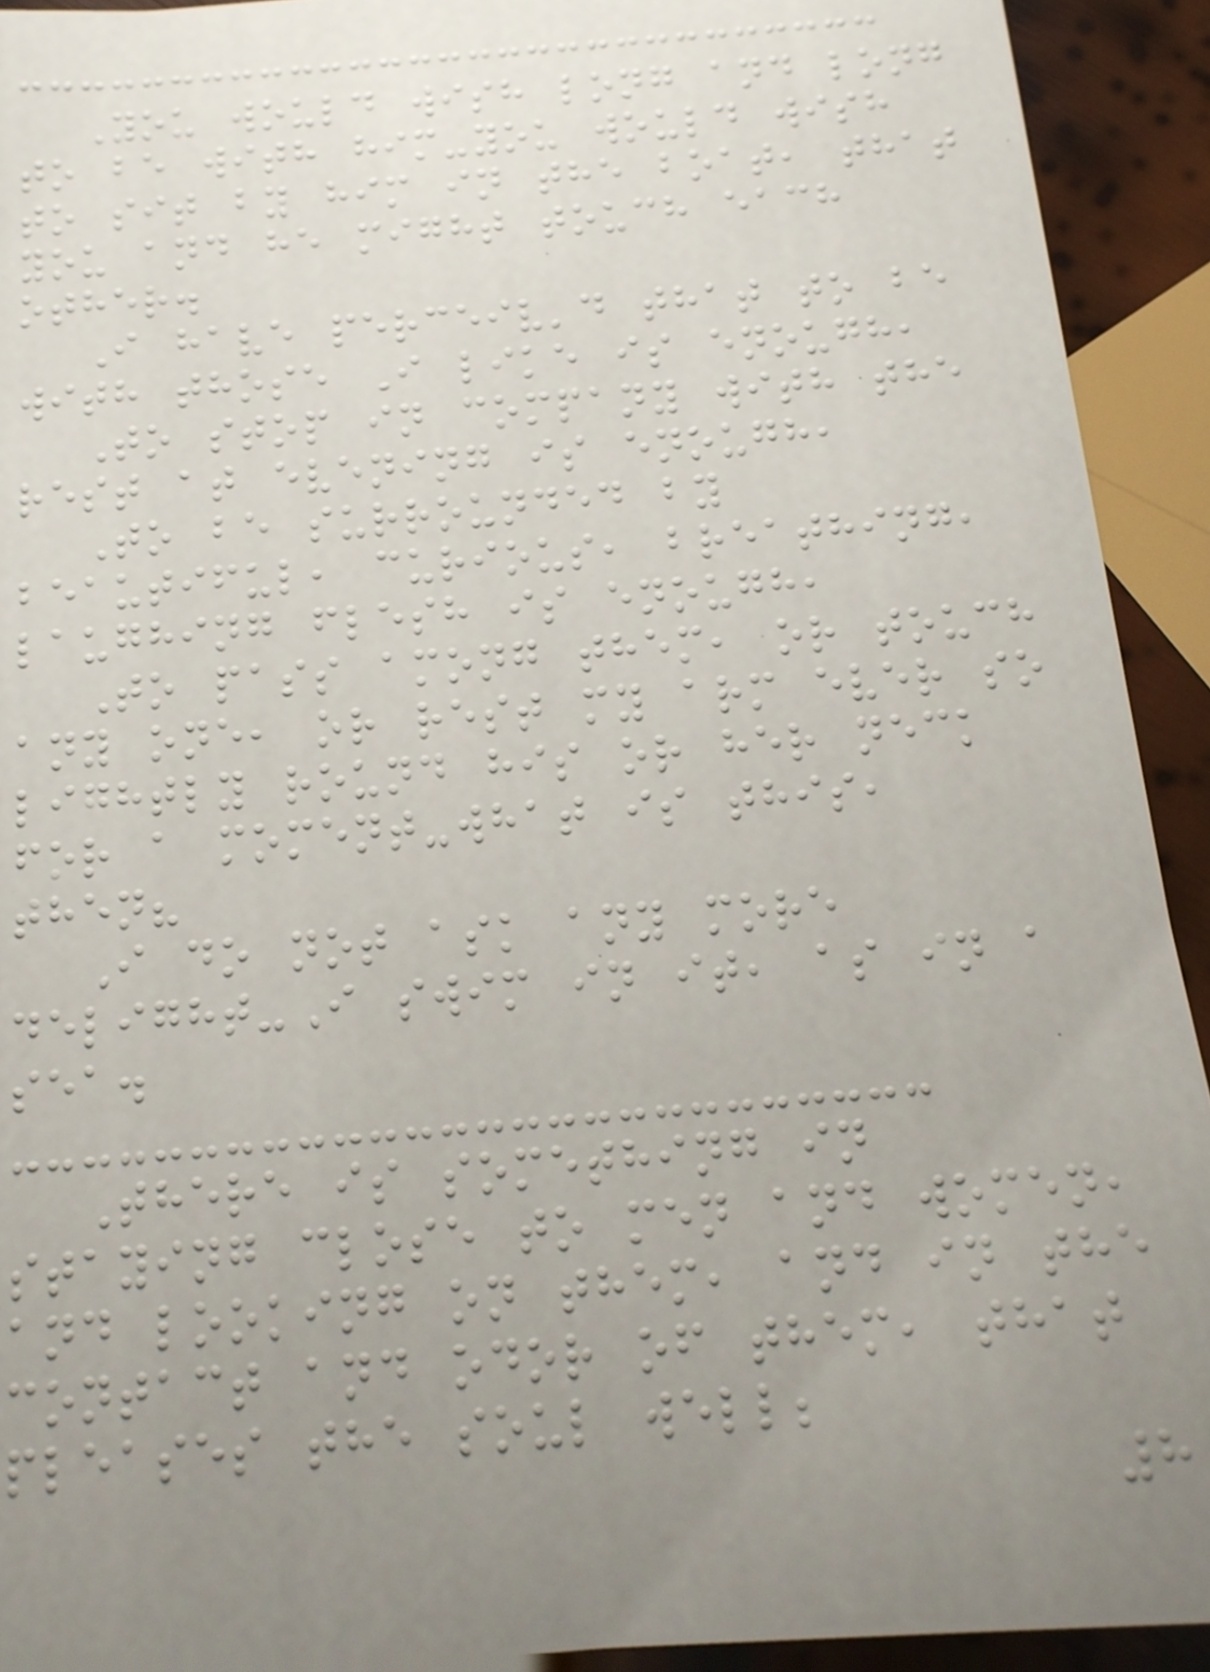You would wish long and long
to be with him-you would wish
to sit by him in the boat, that
you and he might touch each
other.
I have perceiv'd that to be
with those I like is enough,
To stop in company with the
rest at evening is enough,
To be surrounded by
beautiful, curious, breathing,
laughing flesh is enough,
To pass among them, or touch
any one, or rest my arm ever so
lightly round his or her neck
for a moment-what is this,
then?
I do not ask any more
delight-I swim in it, as in a
sea.
There is something in
staying close to men and women,
and looking on them, and in the
contact and odor of them, that
pleases the soul well;
8
